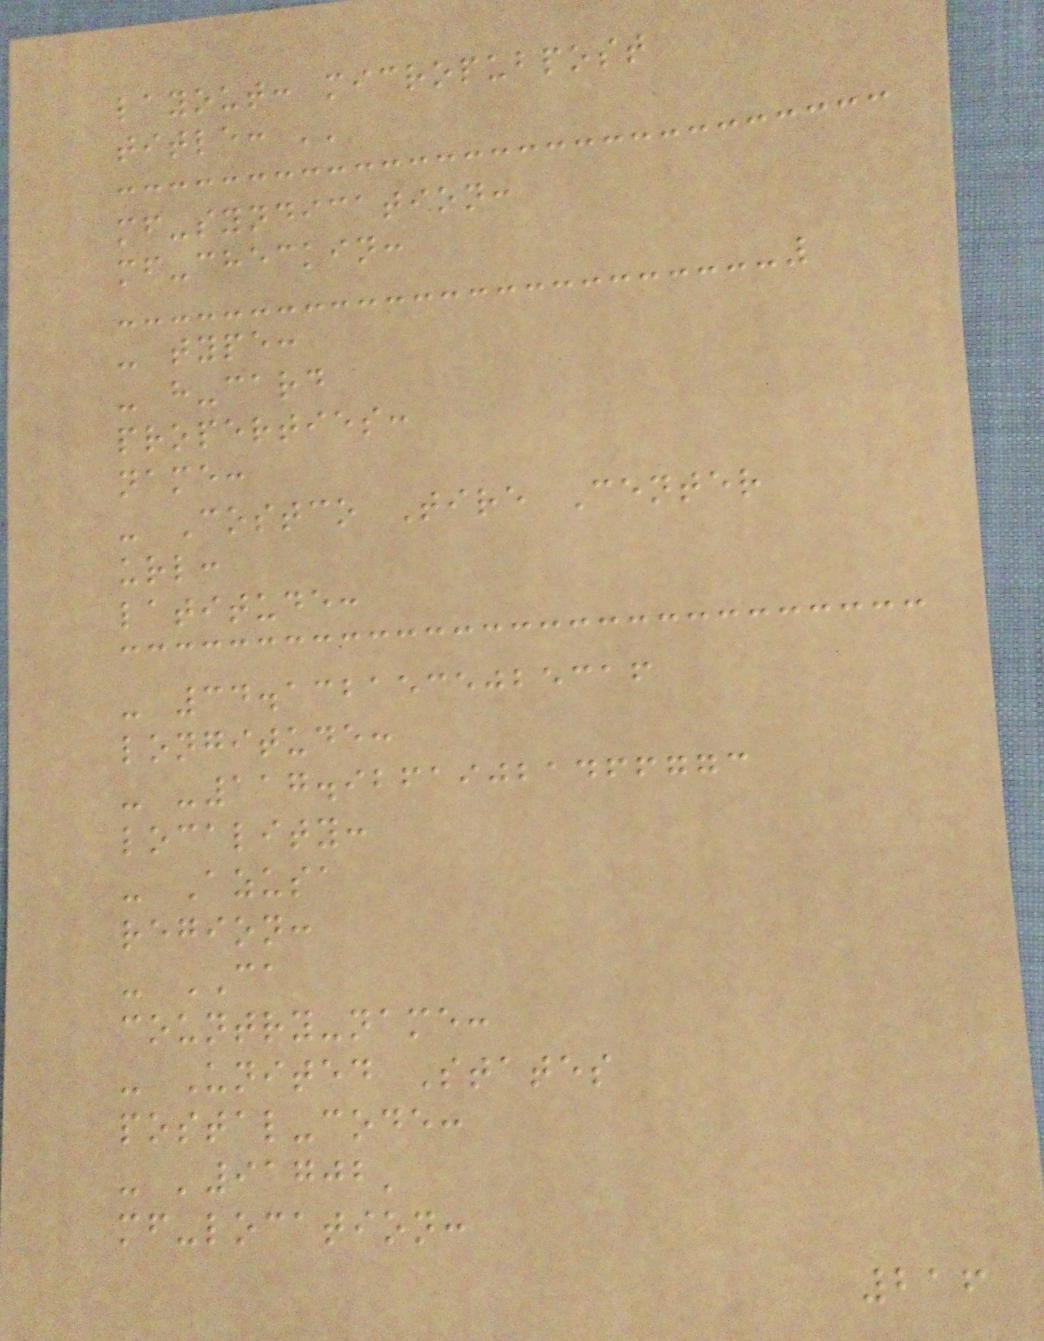layout: micropubpost
title: ''
mf-syndication:
mf-checkin:
- type:
- h-card
properties:
name:
- Costco Tire Center
url:
latitude:
- 34.1321535025316
longitude:
- -117.92619021466773
locality:
- Azusa
region:
- CA
country-name:
- United States
postal-code:
- '91702'
mf-location:
216
